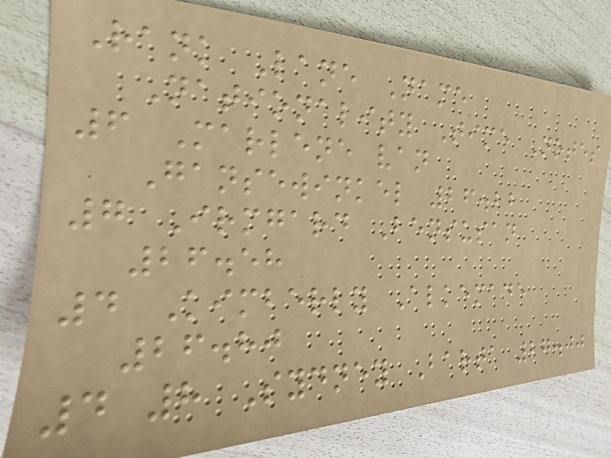Rank Lane Name
Nationality Time Notes
6 Marlene van
Gansewinkel 26.22
7 Irmgard Bensusan
26.58
4 Kimberly Alkemade
26.80
4 8 Sydney Barta 27.00
